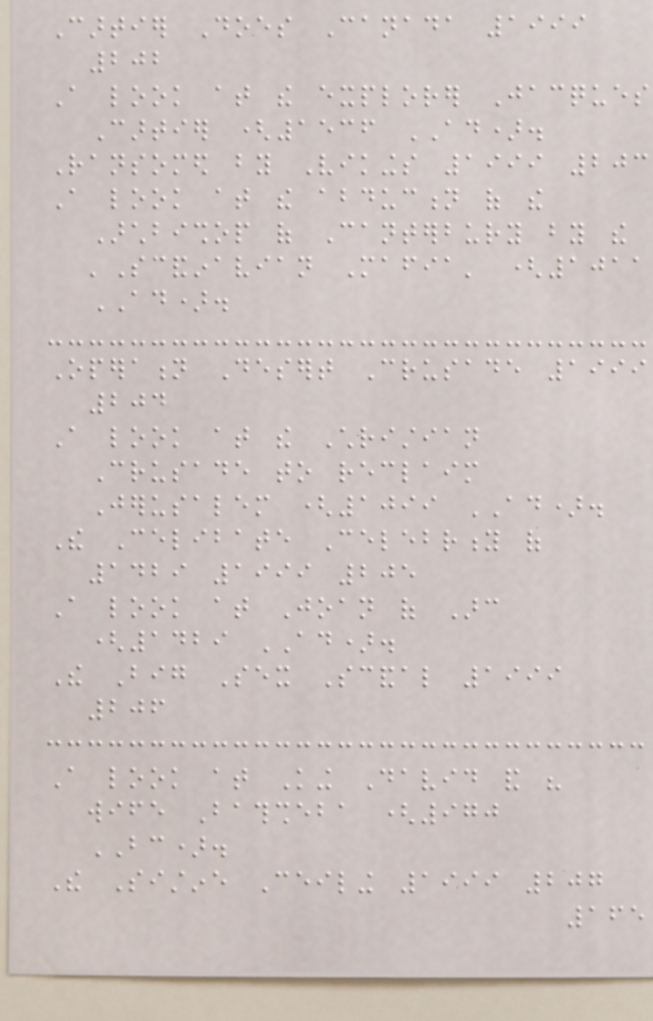Cartier Does Canada 1999
202
A look at the explorer Jacques
Cartier (1536 AD).
Ransomed by Vikings 1999 203
A look at the abduction of the
Archbishop of Canterbury by the
'Scandinavian Mafia' (1011
AD).
Operation Desert Crusade 1999
204
A look at the Christian
Crusade to reclaim
Jerusalem (1099 AD).
The Celibate Celebrity of
1429 1999 205
A look at Joan of Arc
(1429 AD).
The Big Sex Scandal 1999
206
A look at King David and his
wife Bathsheba (970
BC).
The Sistine Ceiling 1999 207
165
